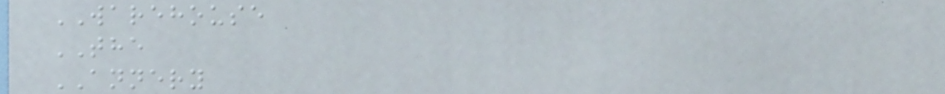WAREHOUSE
THE
ANNERY
